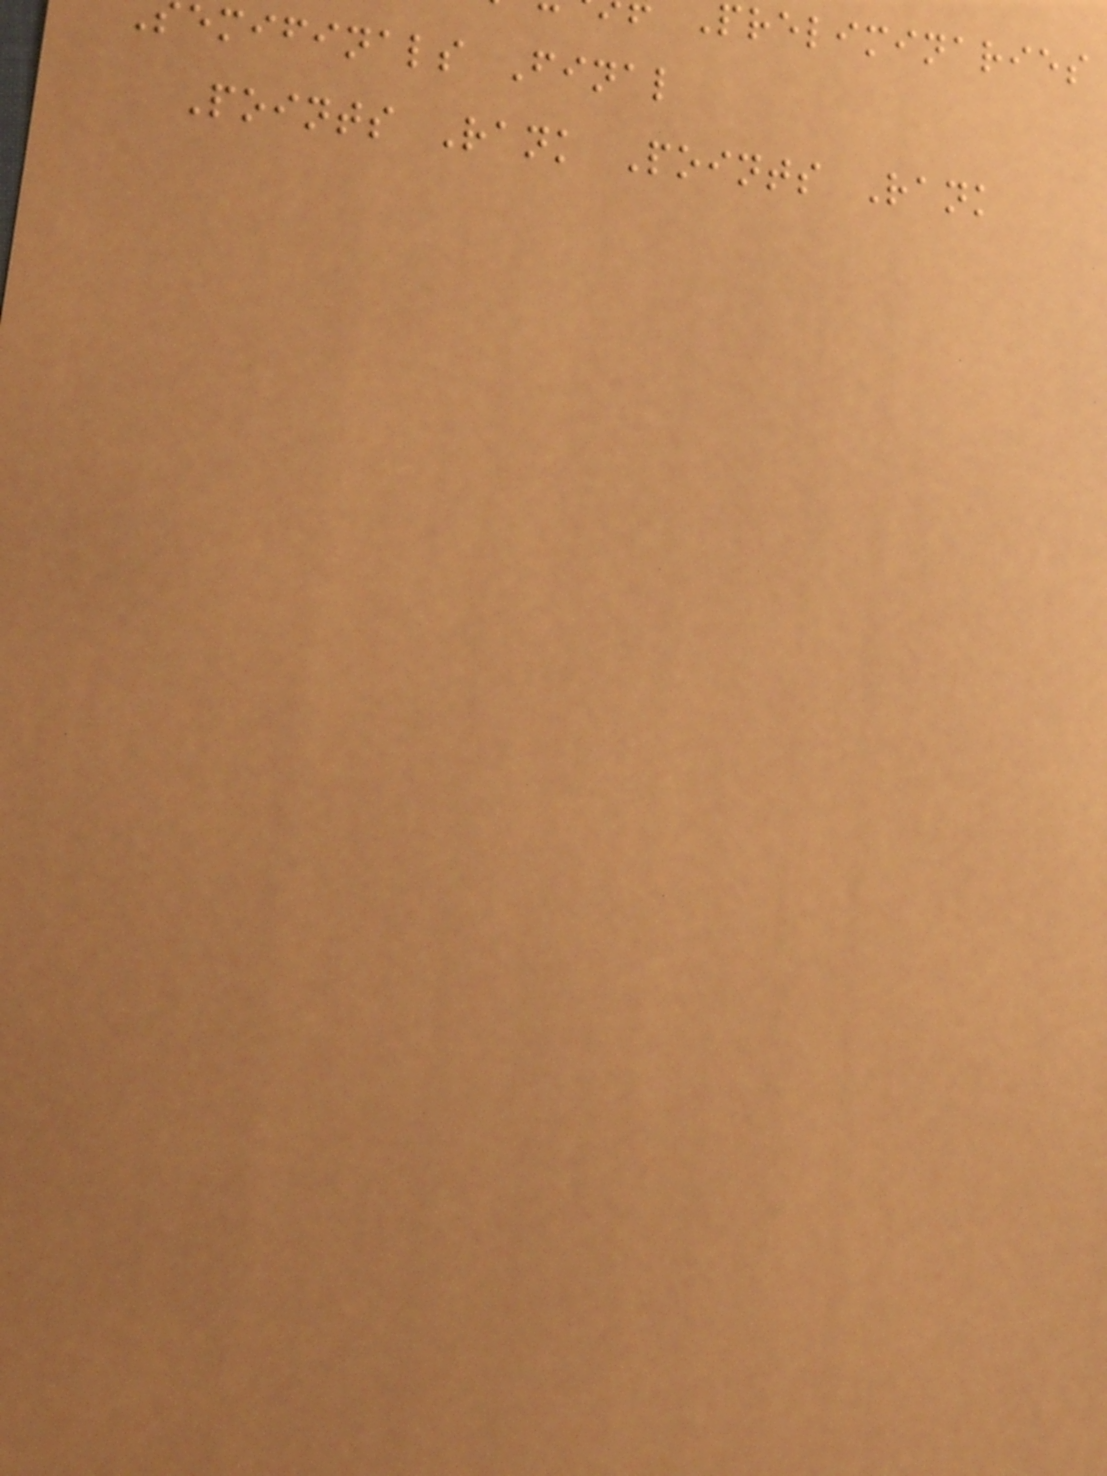preliminaries
emifinals Final
Points Rank Points Rank
